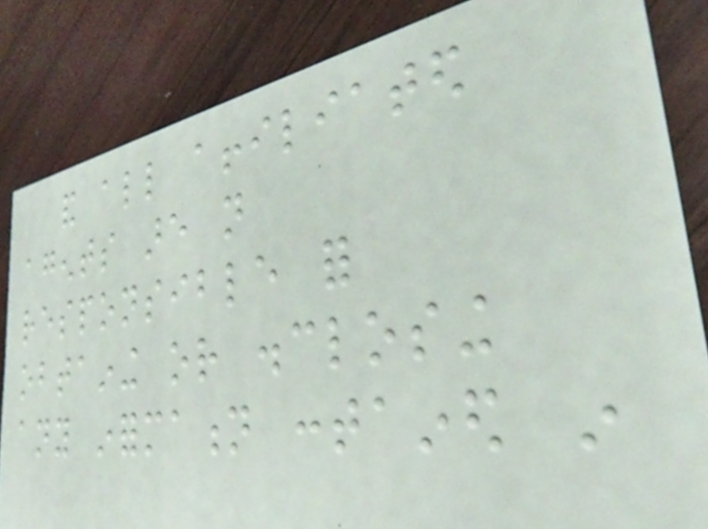and all affiliated
agents are not
responsible for
obtaining or disclosing
any information contained in
